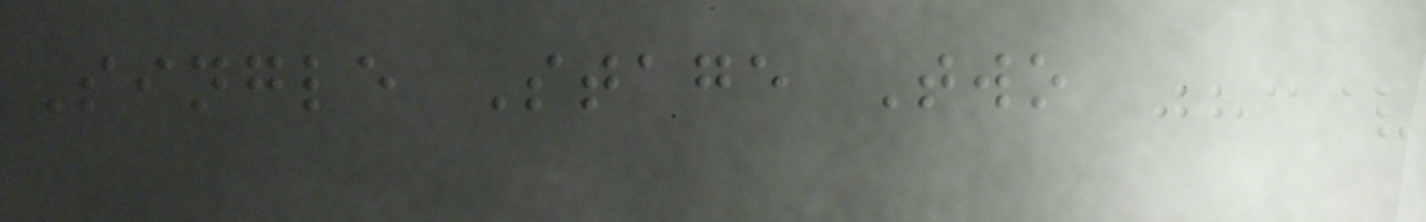Single Stage Two
